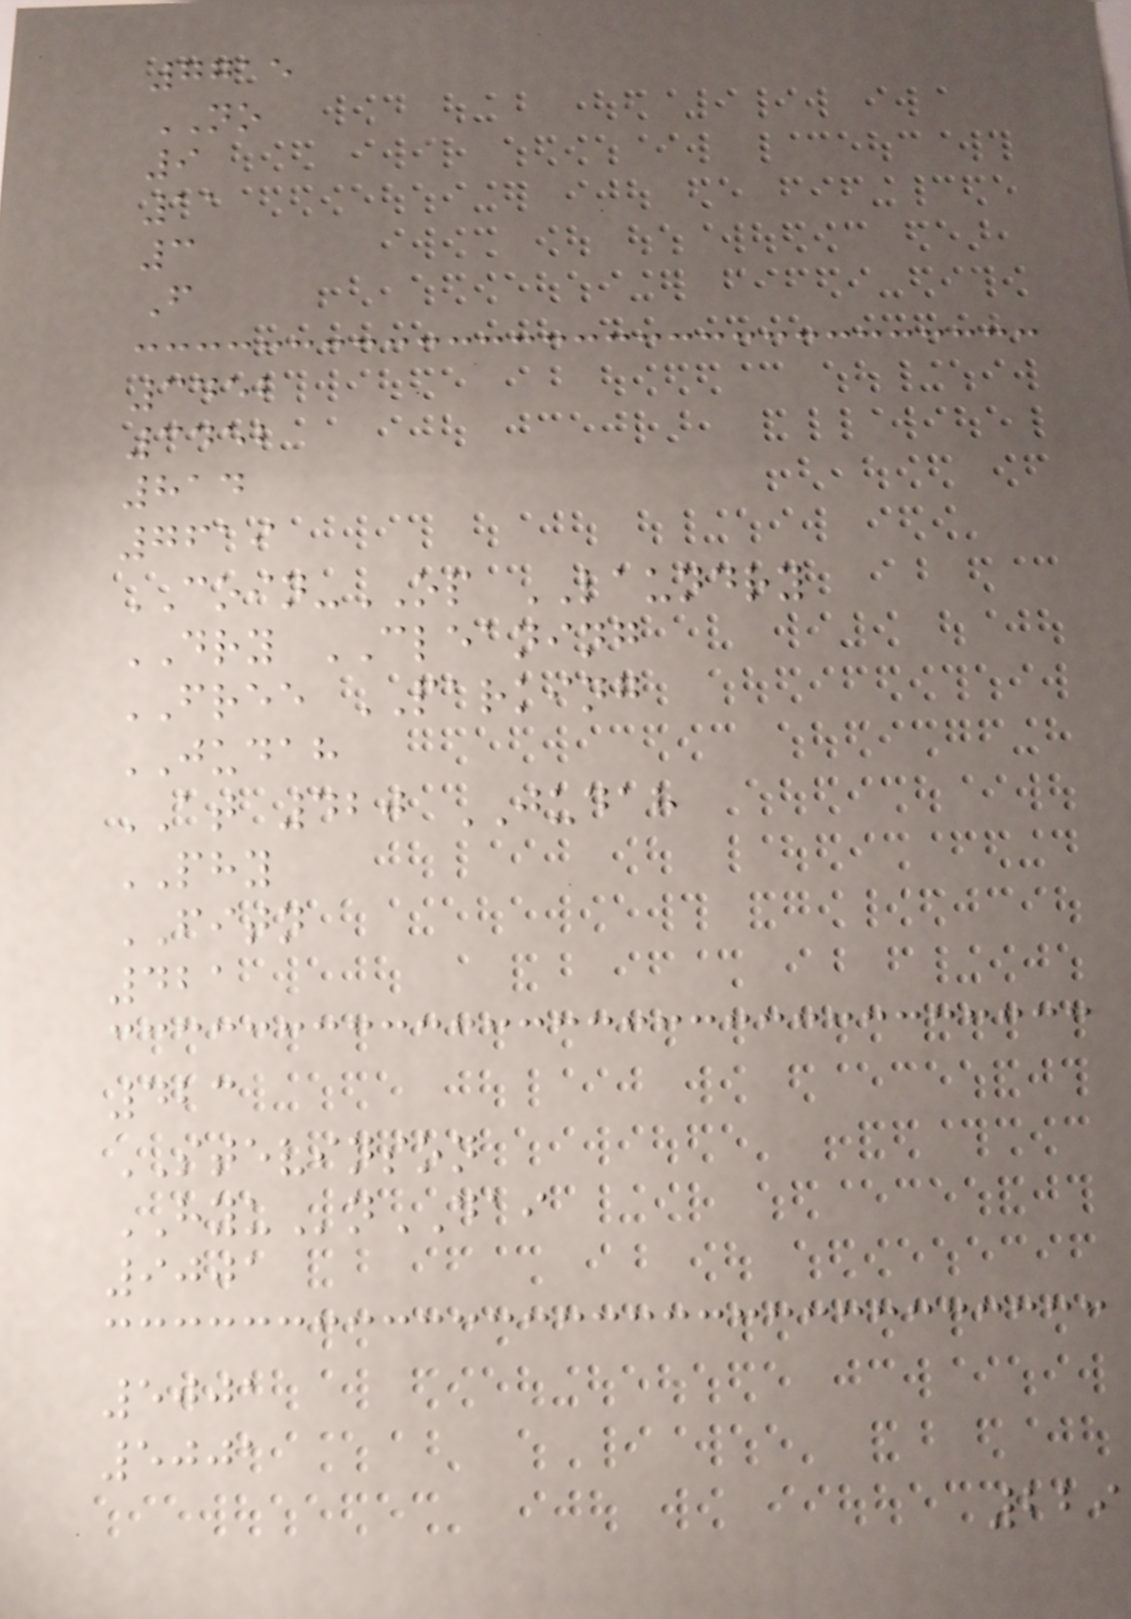7715
NO
9
11
3
F
3452
3452
814
7619
COIN-OP LAUNDRY
DRY CLEANING
FREE PARKING
JUDAH
AT 420 JUDAH
PHY
FITN
421
423
STEVINSON
HYUnDAI
9001
5001
5001
229
